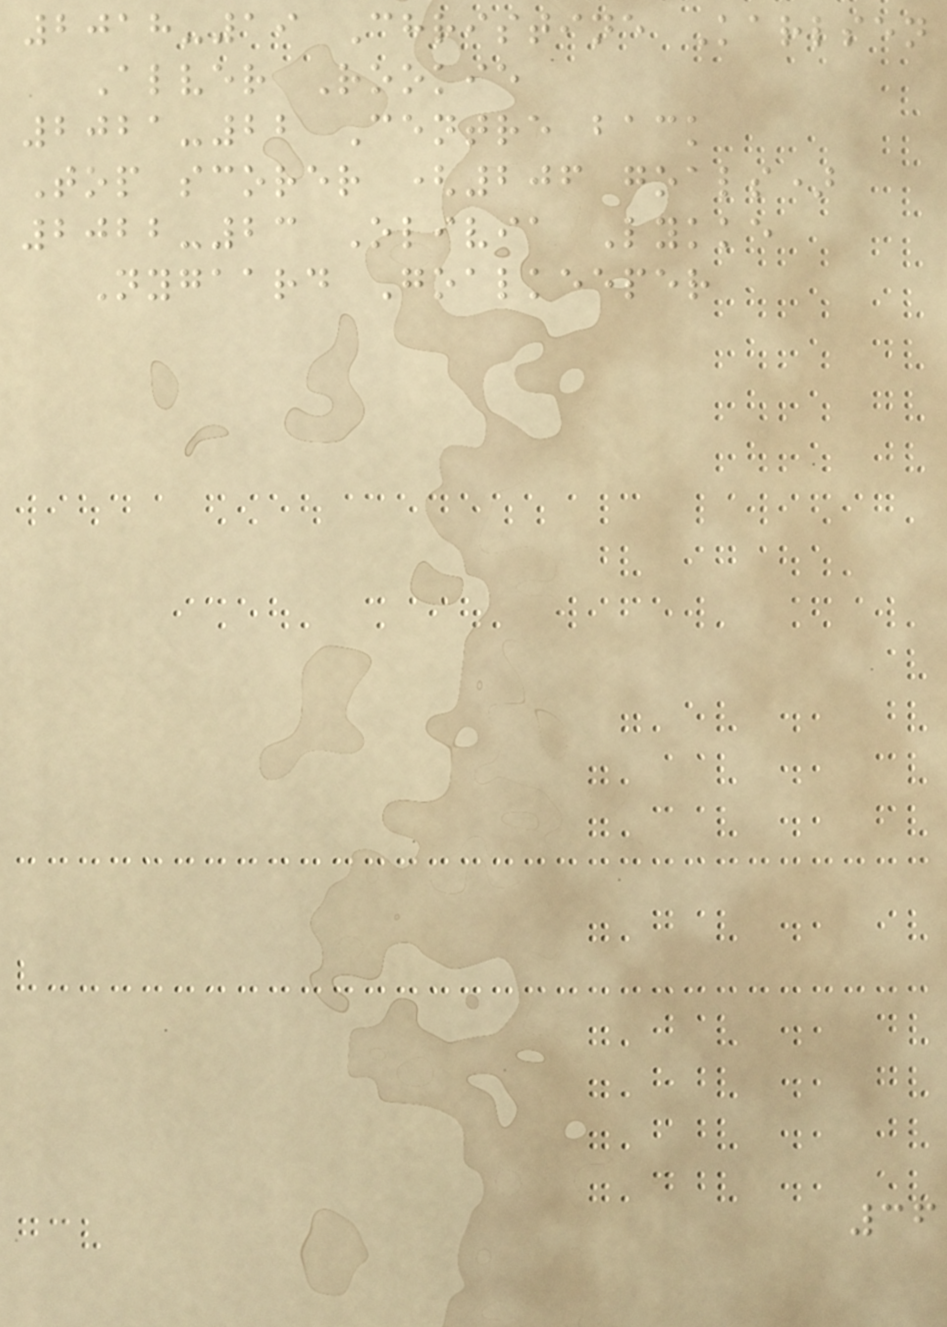2018-19 Christine Karlsen
Alver Rookie
2021-22 Centre back
Top scorer (206 goals)
2022-23 Olivia Lykke
Nygaard Goalkeeper
36
